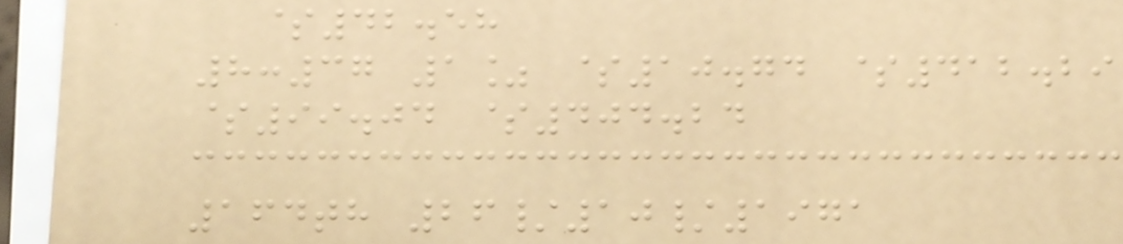$42.58
8:37 1% $10.74 $412.29
$99.04 $404.24
164th 26/10/1971
